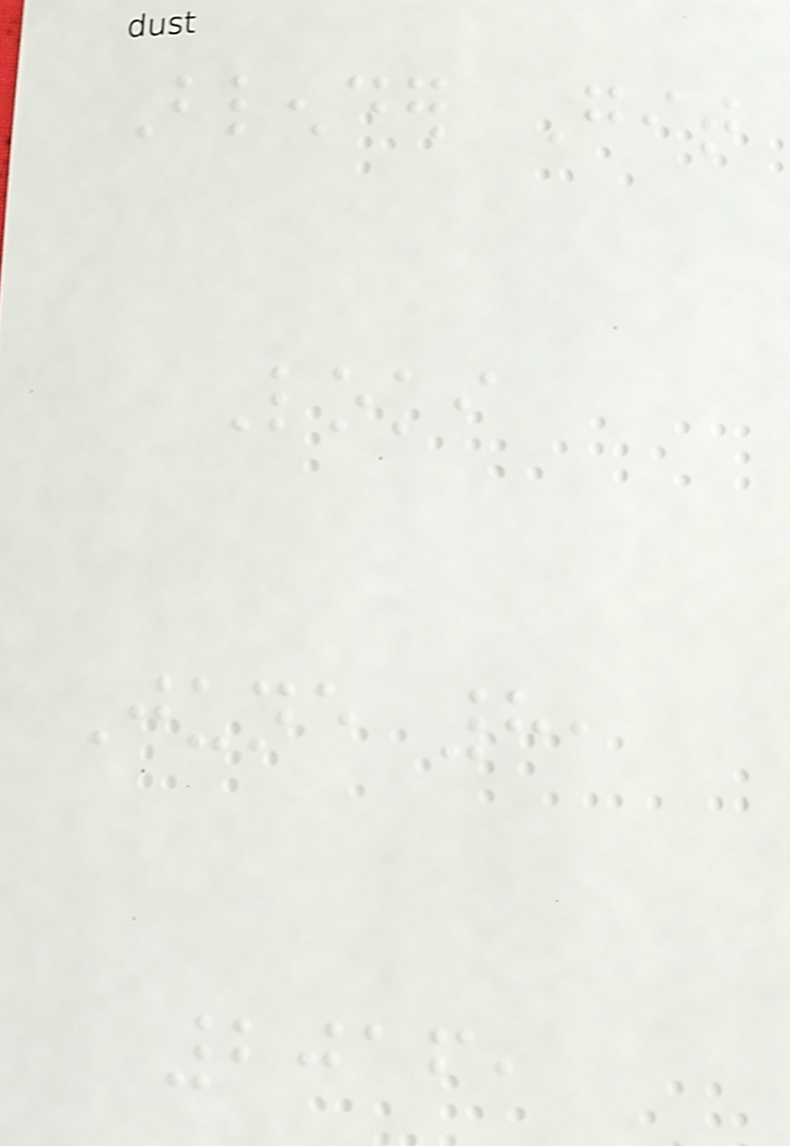Blender Git
Loki
June 8,
2016,
